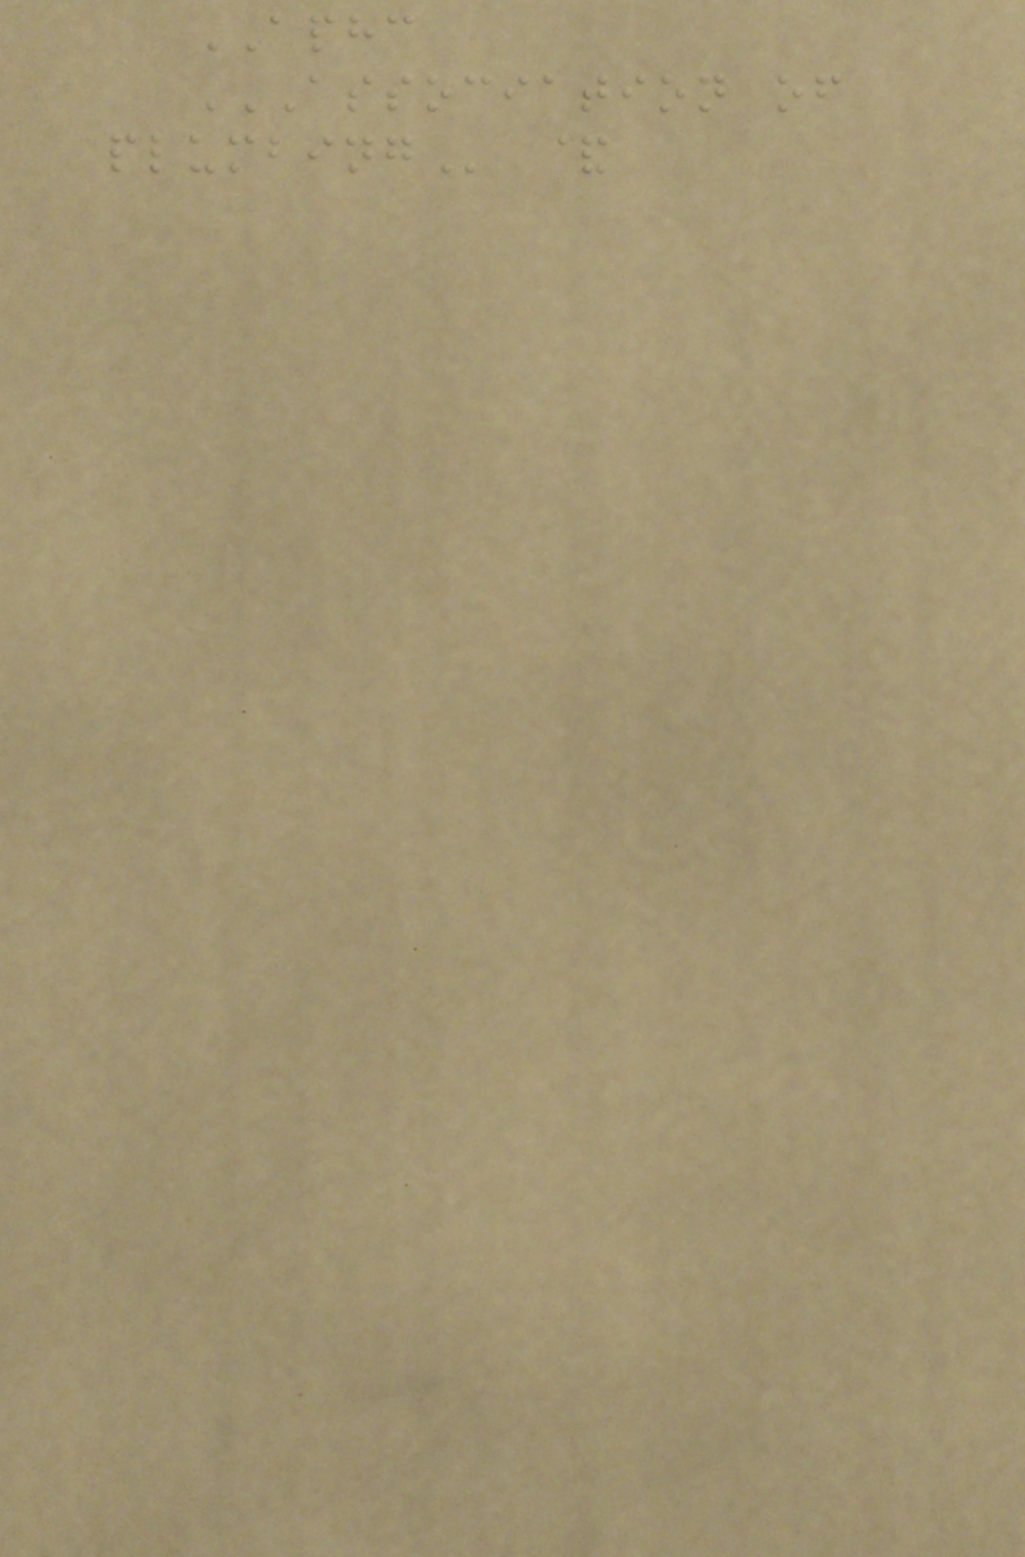APHC
ASSOCIATION OF
PLUMBING &
